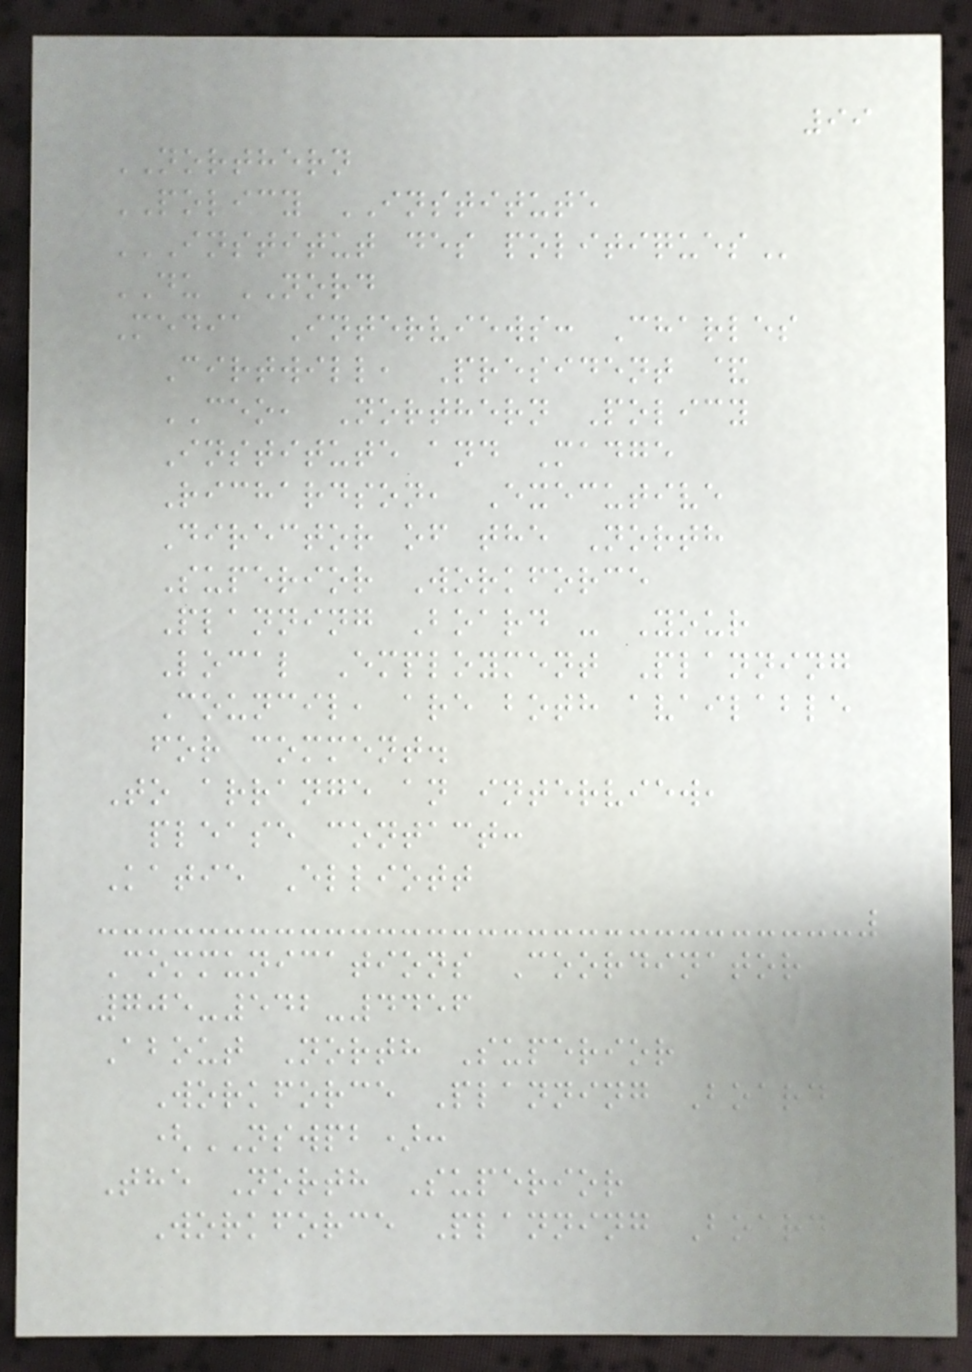99
NORTHERN
POLICY INSTITUTE
INSTITUT DES POLITIQUES
DU NORD
Media Interviews: Charles
Cirtwill, President &
CEO, Northern Policy
Institute and Madge
Richardson, Executive
Director of the North
Superior Workforce
Planning Board - Your
Local Employment Planning
Council, are both available
for comment.
To arrange an interview,
please contact:
Katie Elliott
Communications Coordinator
705-542-4456
About North Superior
Workforce Planning Board
(NSWPB):
The North Superior
Workforce Planning Board
